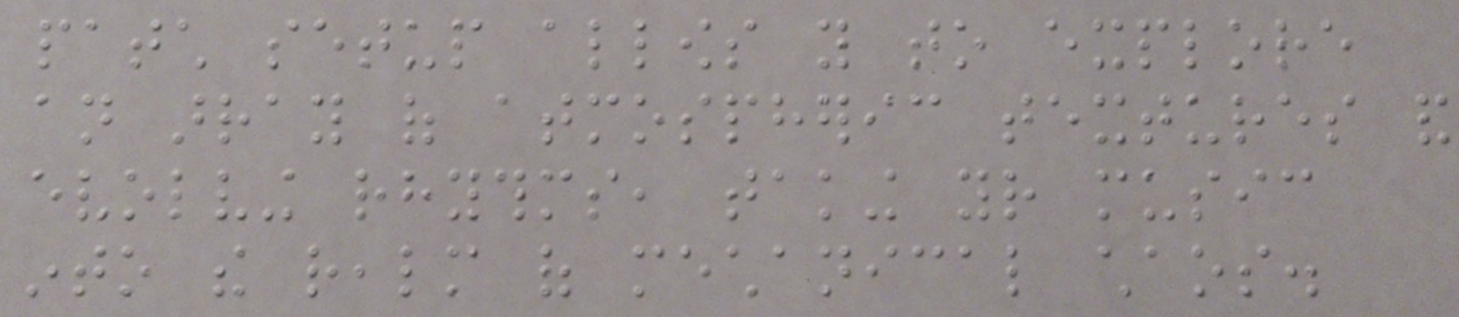patch setup allows you to explore
an array of atmospheric textures and
evolving rhythms, taking your music
into the realm of mechanical chaos.
